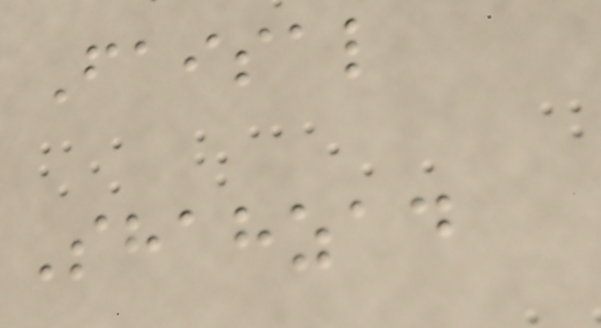Faisal
Shahzad
